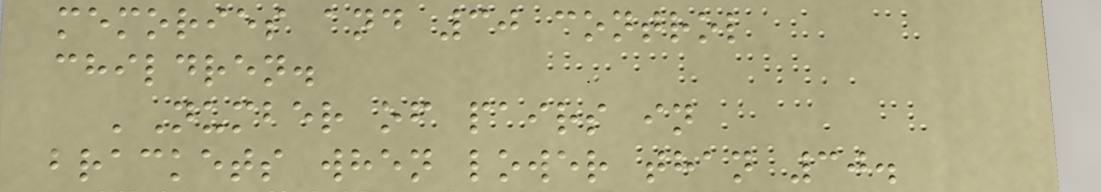memories and 30 control
children.
'Number of pairs in
brackets when lower than 30.
